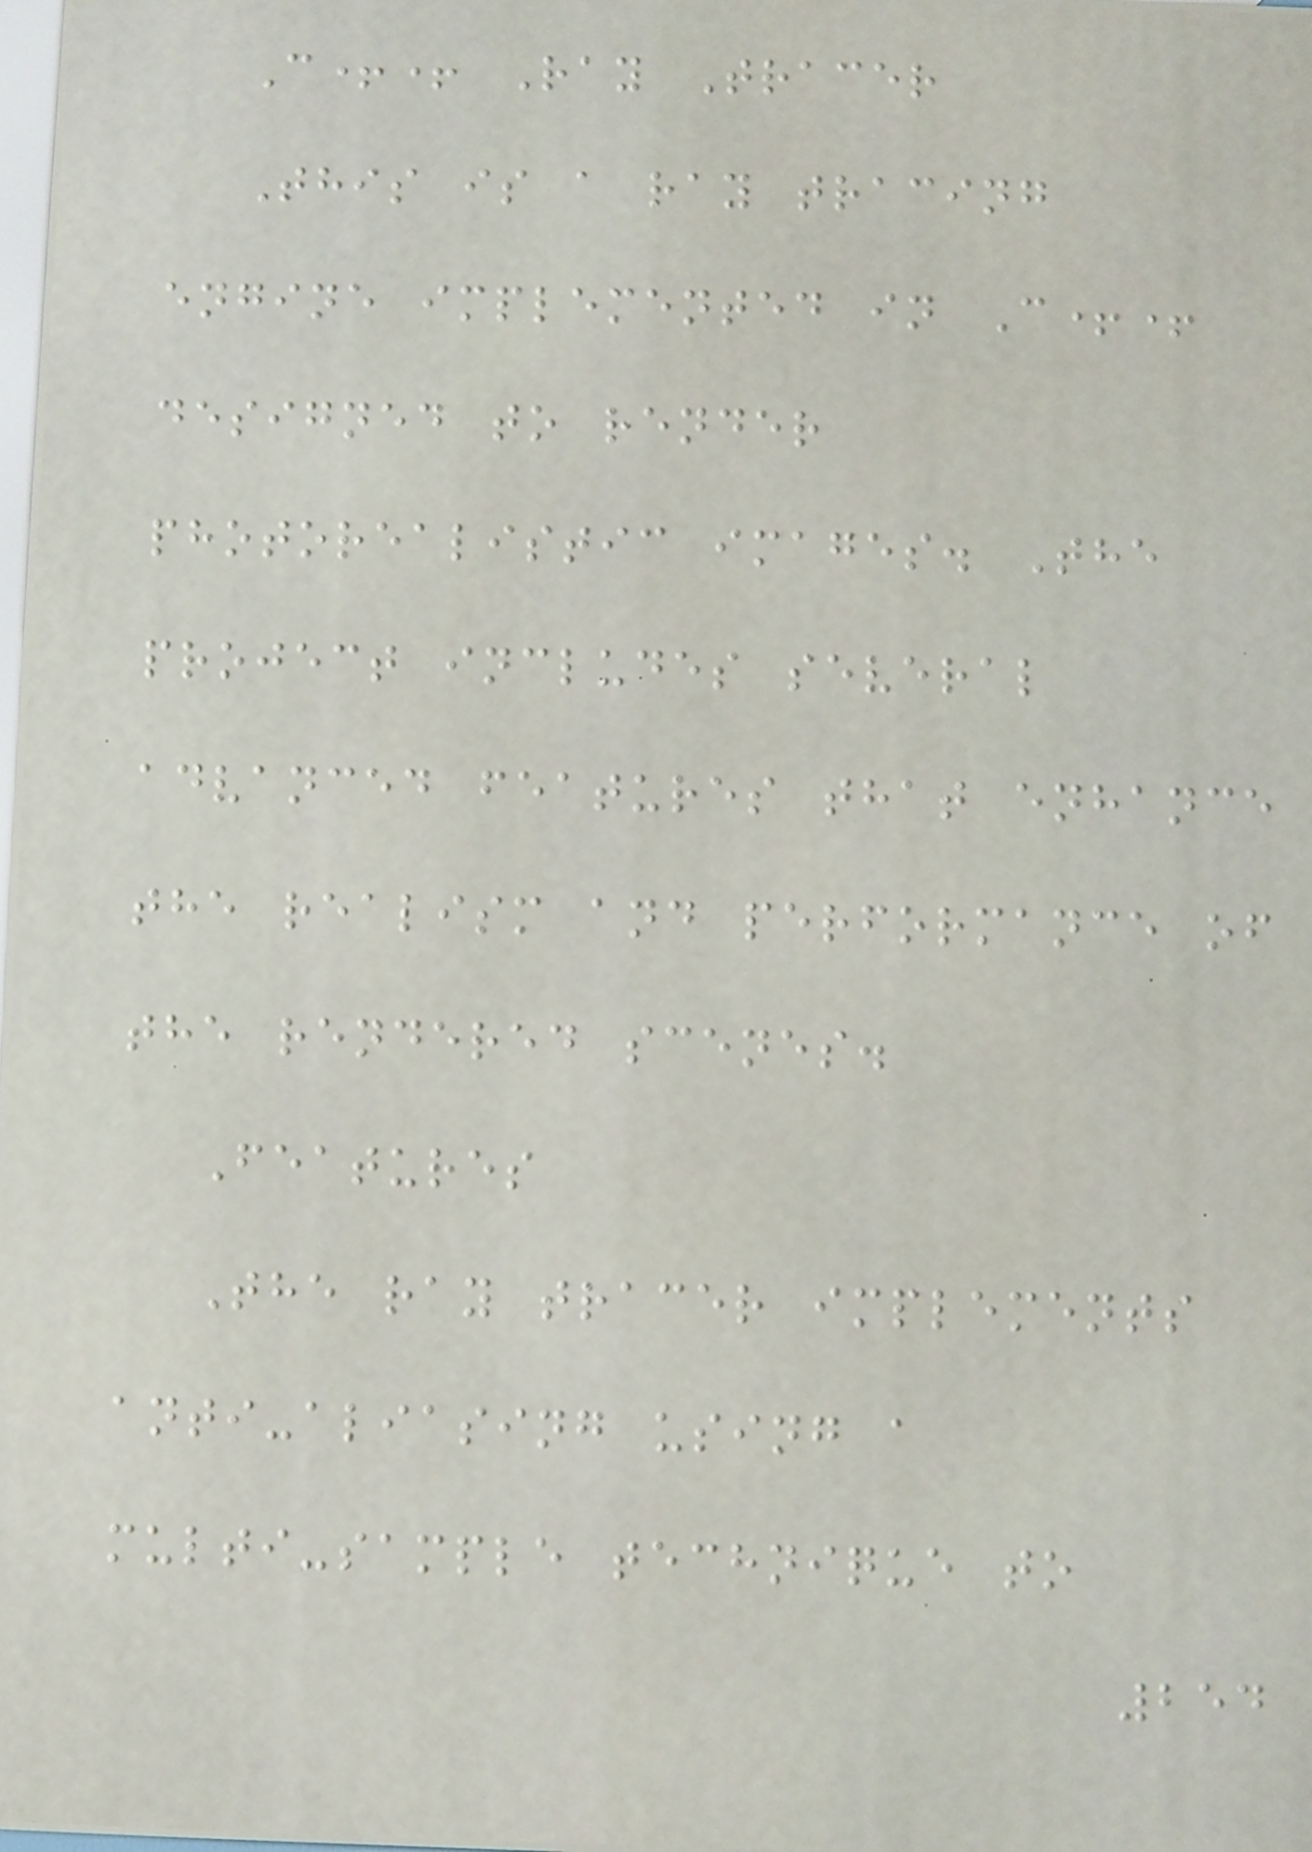C++ Ray Tracer
This is a ray tracing
engine implemented in C++
designed to render
photorealistic images. The
project includes several
advanced features that enhance
the realism and performance of
the rendered scenes.
Features
The ray tracer implements
anti-aliasing using a
multi-sample technique to
254
